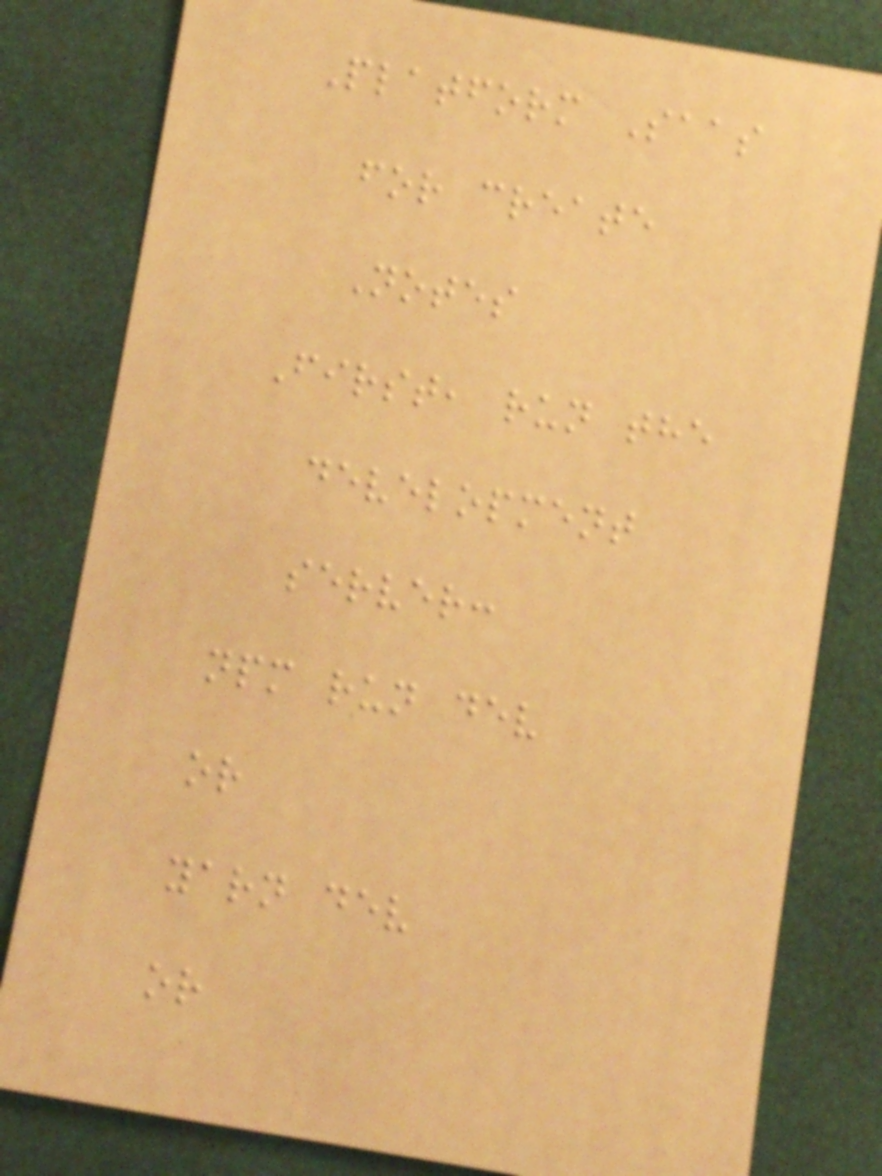Platform Saas
for create
Notes
First, run the
development
server:
npm run dev
or
yarn dev
or
